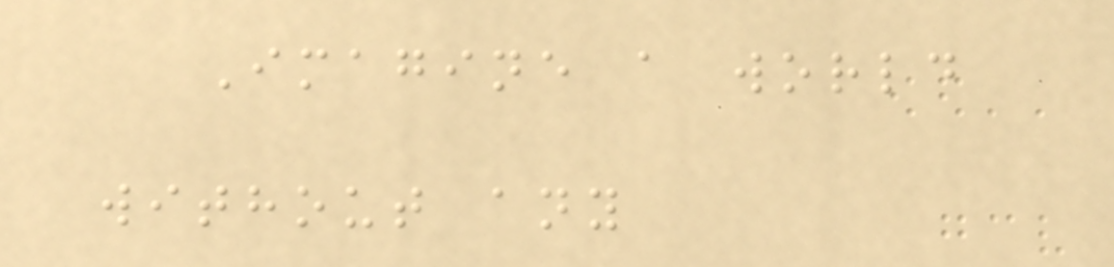Imagine a world
without any
